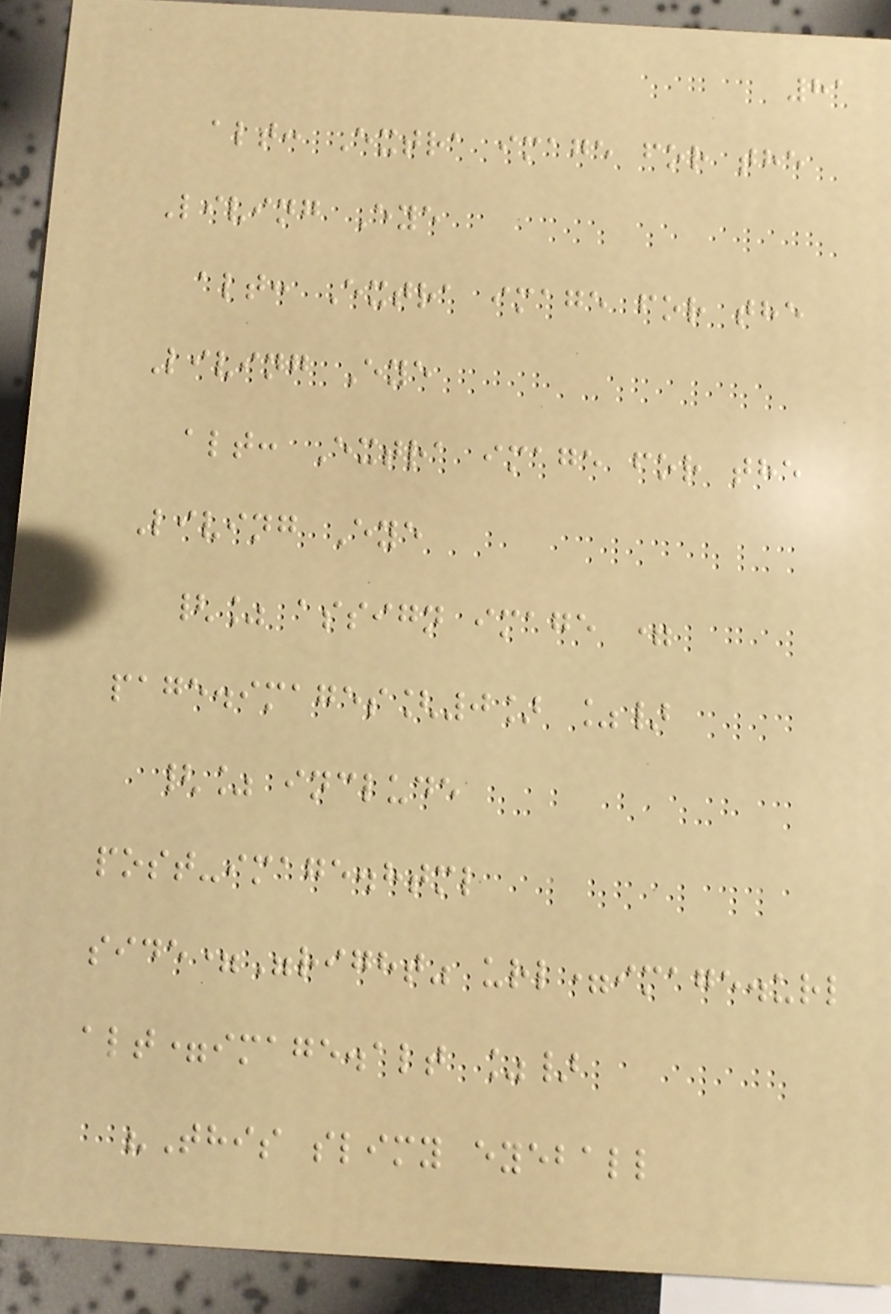81
alt: Extra image for the
Living Eye
alt: Extra image for the
Living Eye
alt: Extra image for the
Living Eye
{% assign image =
page.images[0] %}
{% include
post-image.html
side="right" url=image.url
alt=image.alt %}
"This slimy eyeball
